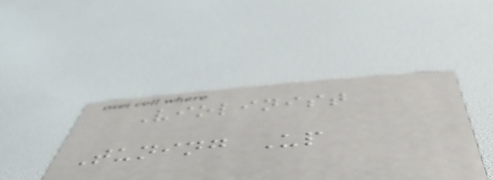Violinist
Tuning Up
